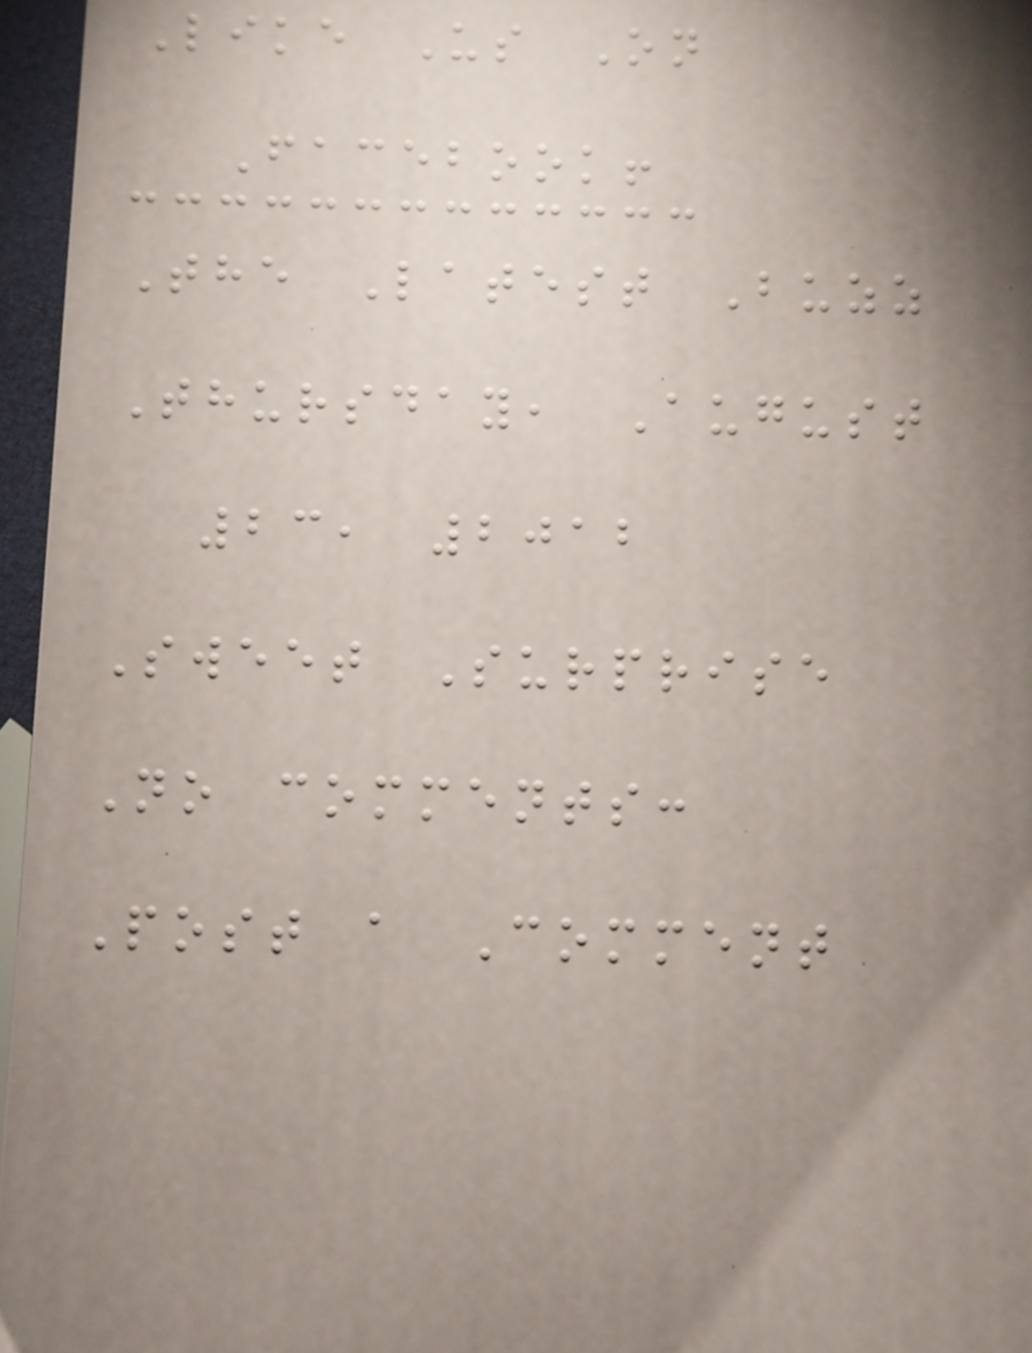Like Us On
Facebook!
The Latest Buzz
Thursday, August
23, 2012
Sweet Surprise
No comments:
Post a Comment
